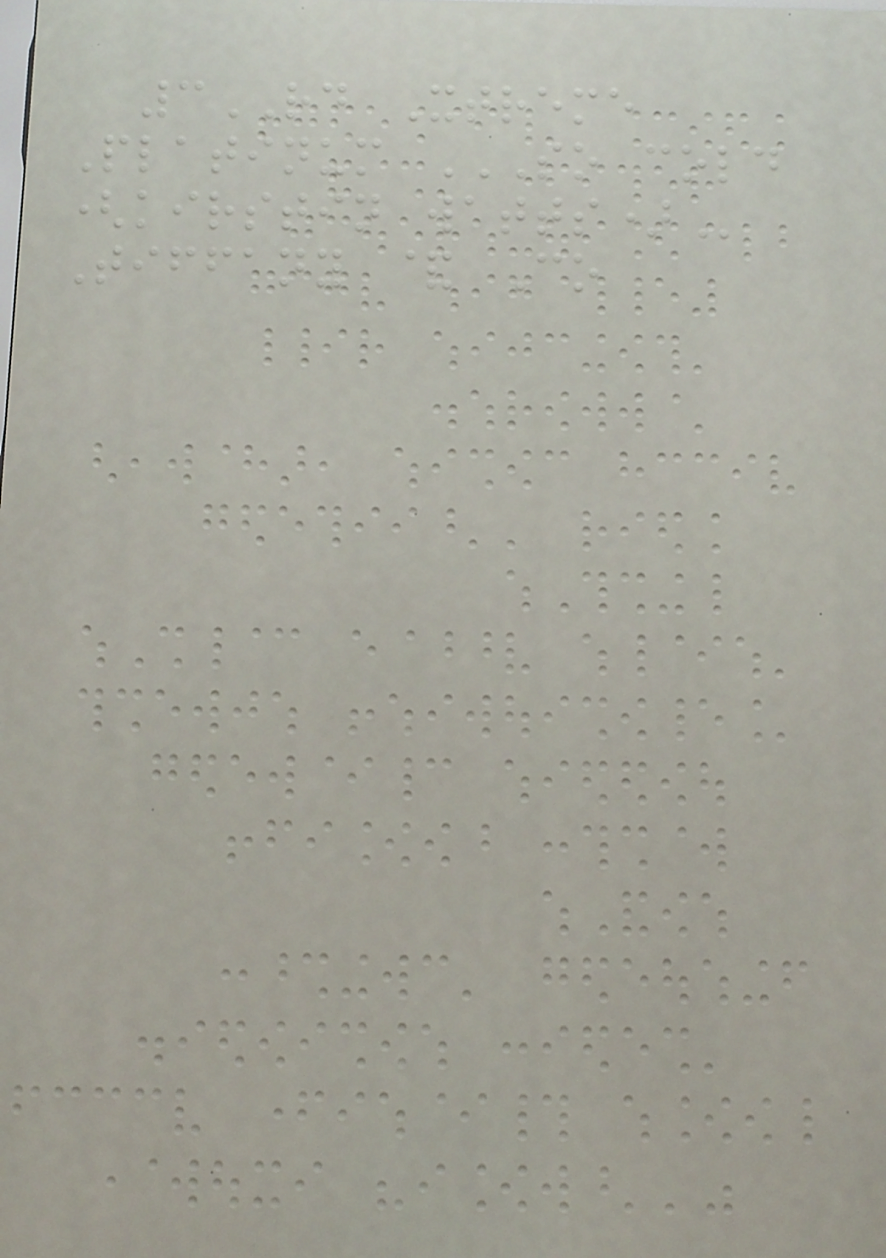3RD Xtreme
Platinum SO COLD
(KIRSTIN WATTS)
Tiffany & Co
